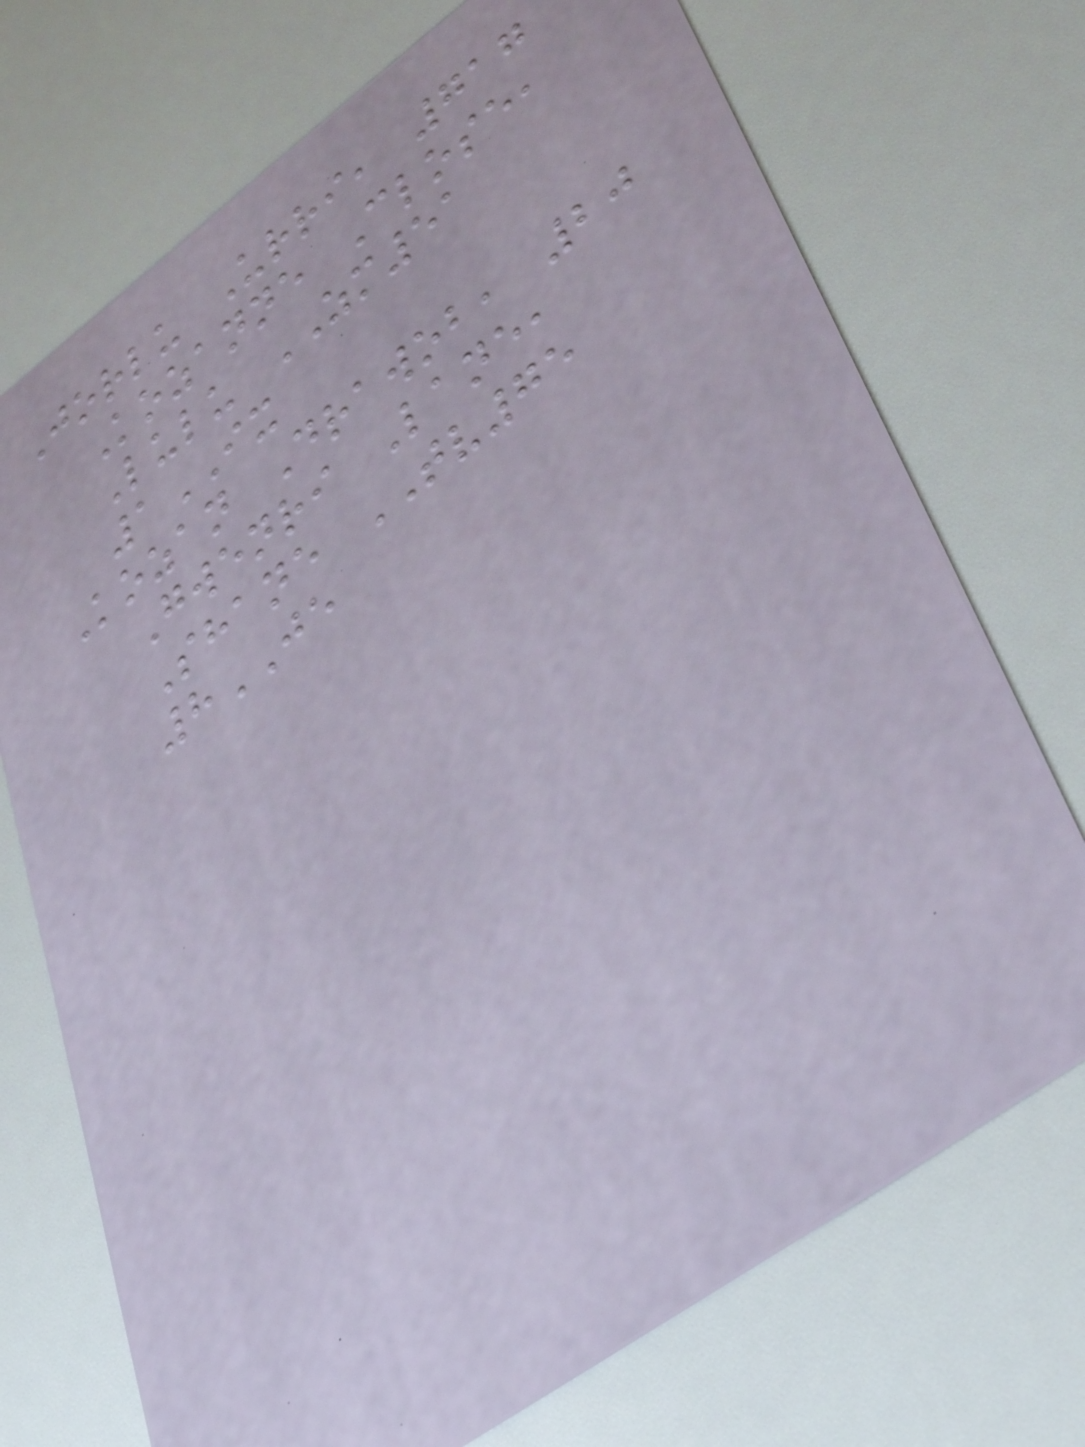Jorlu Urri, 717
Kozanne Close,
Lulu ZM51
1IX
Kozan Drawob, 20
Gwenri Lane,
Shane TV75
8JE
